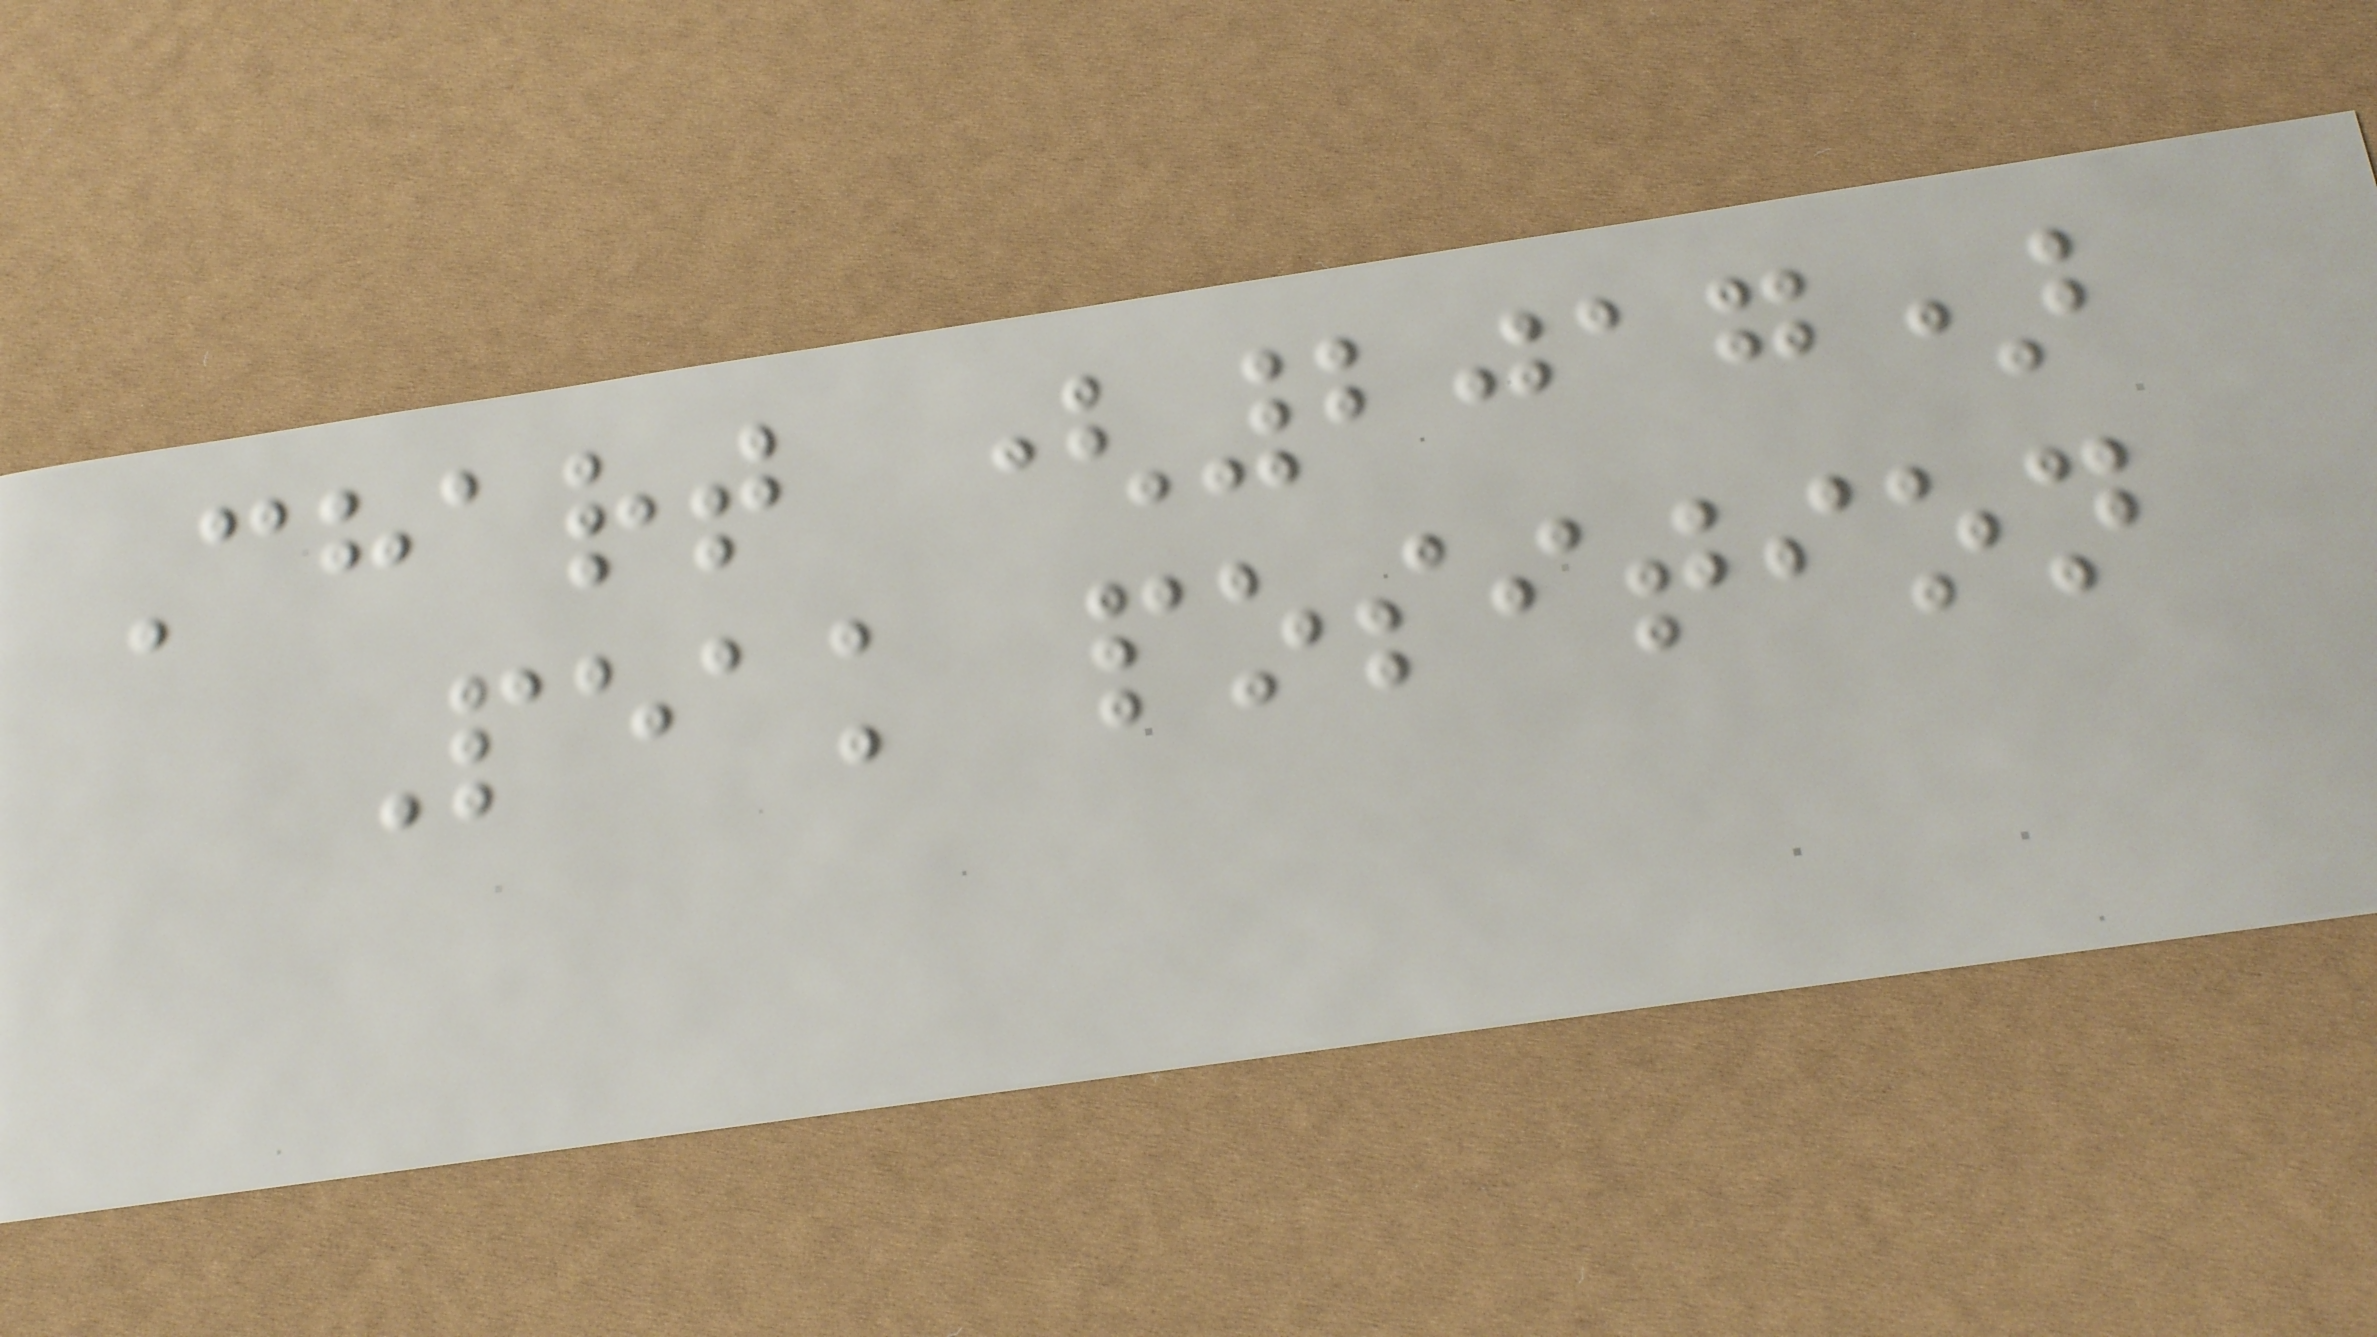Chart (2017)
Peak position
